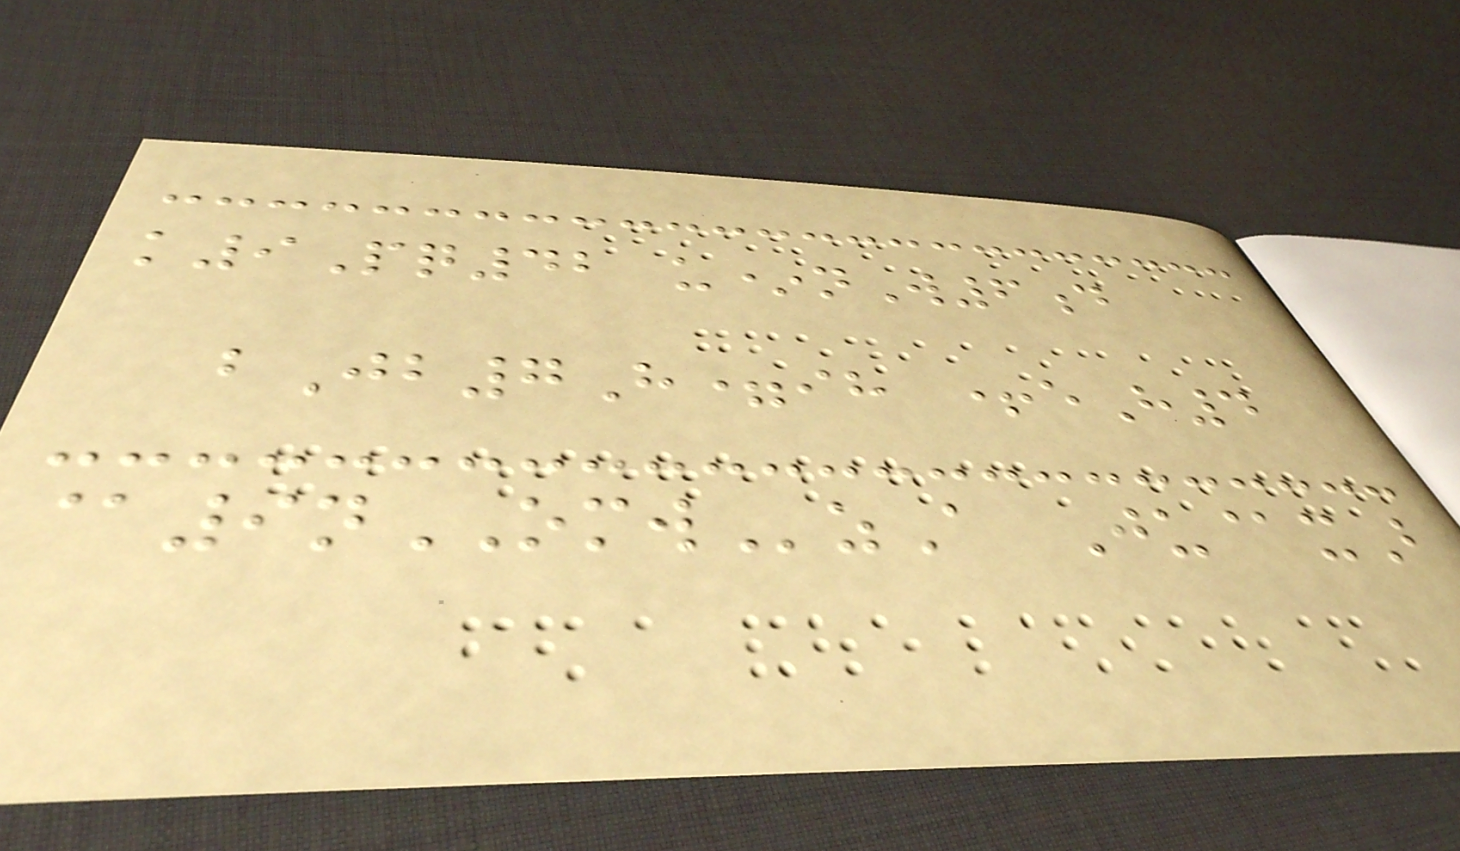k9Pq42 u*nW6d
bJb7H=ih +eH4
@9nOMWzA Ju@xB
